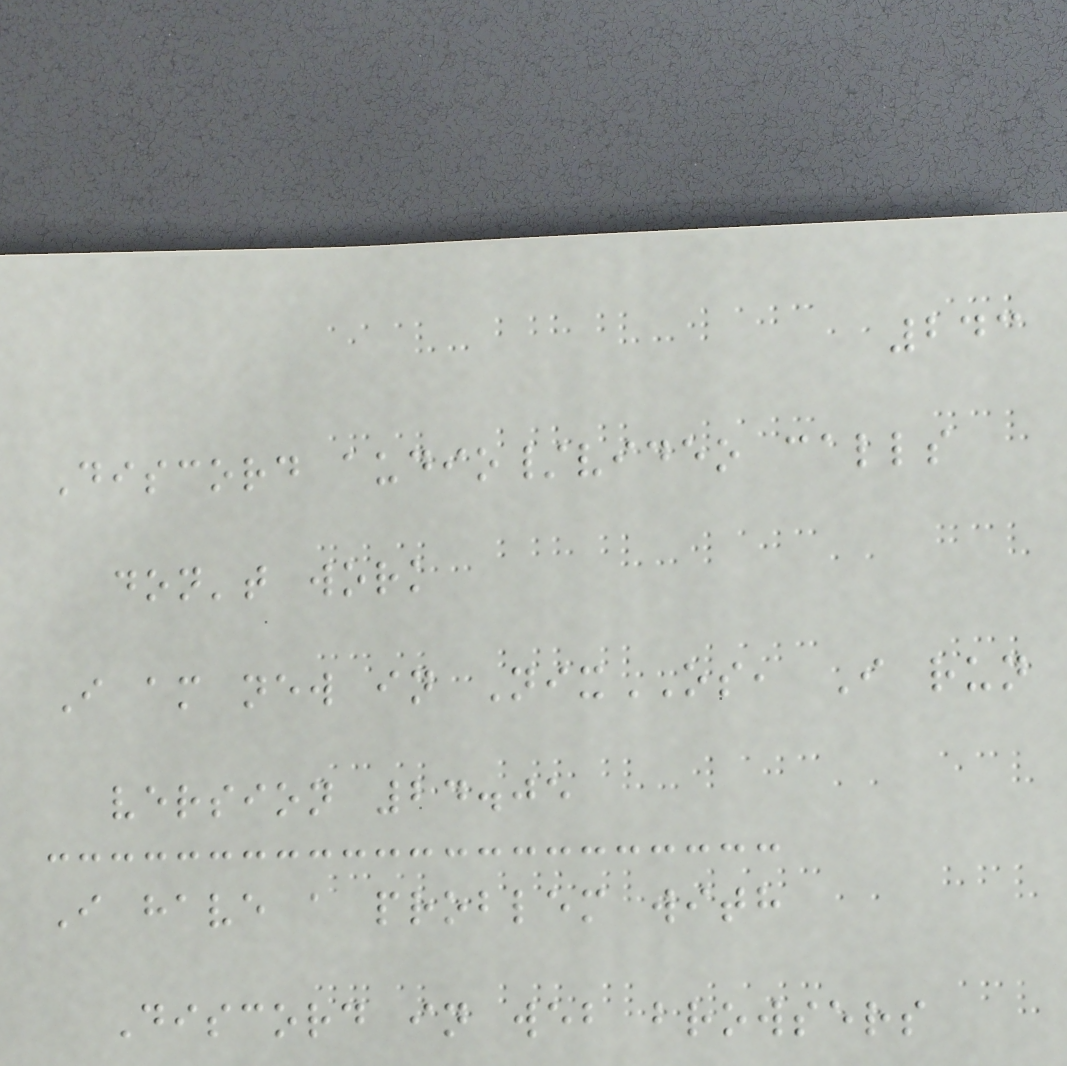243
Discord audio/video calls
don't work
I am new in NixOS, I run
version 24.05
I have a problem with
Discord in web browsers
